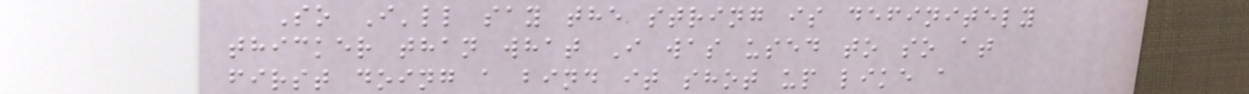So I'll say the string is definitely
thicker than what I was used to so at
first doing a bind it shot up like a
